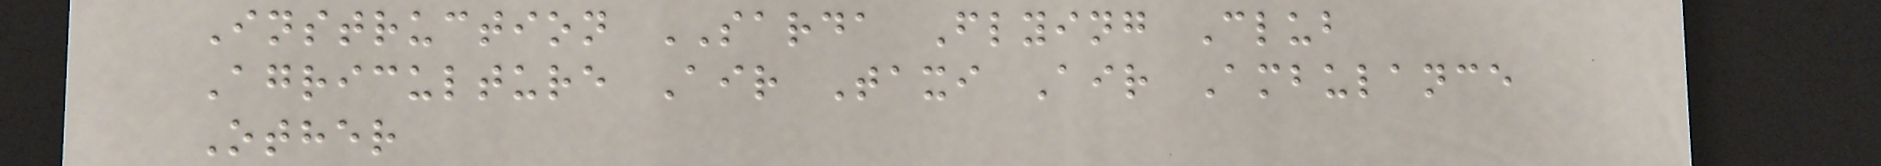Instruction SARDA Flying Club
Agriculture Air Taxi Air Ambulance
Other
